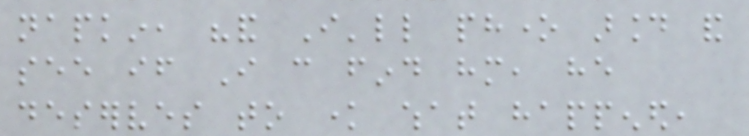napkin, "and I'll phone around and
see if I can find him, he
deserves to know what happened,
